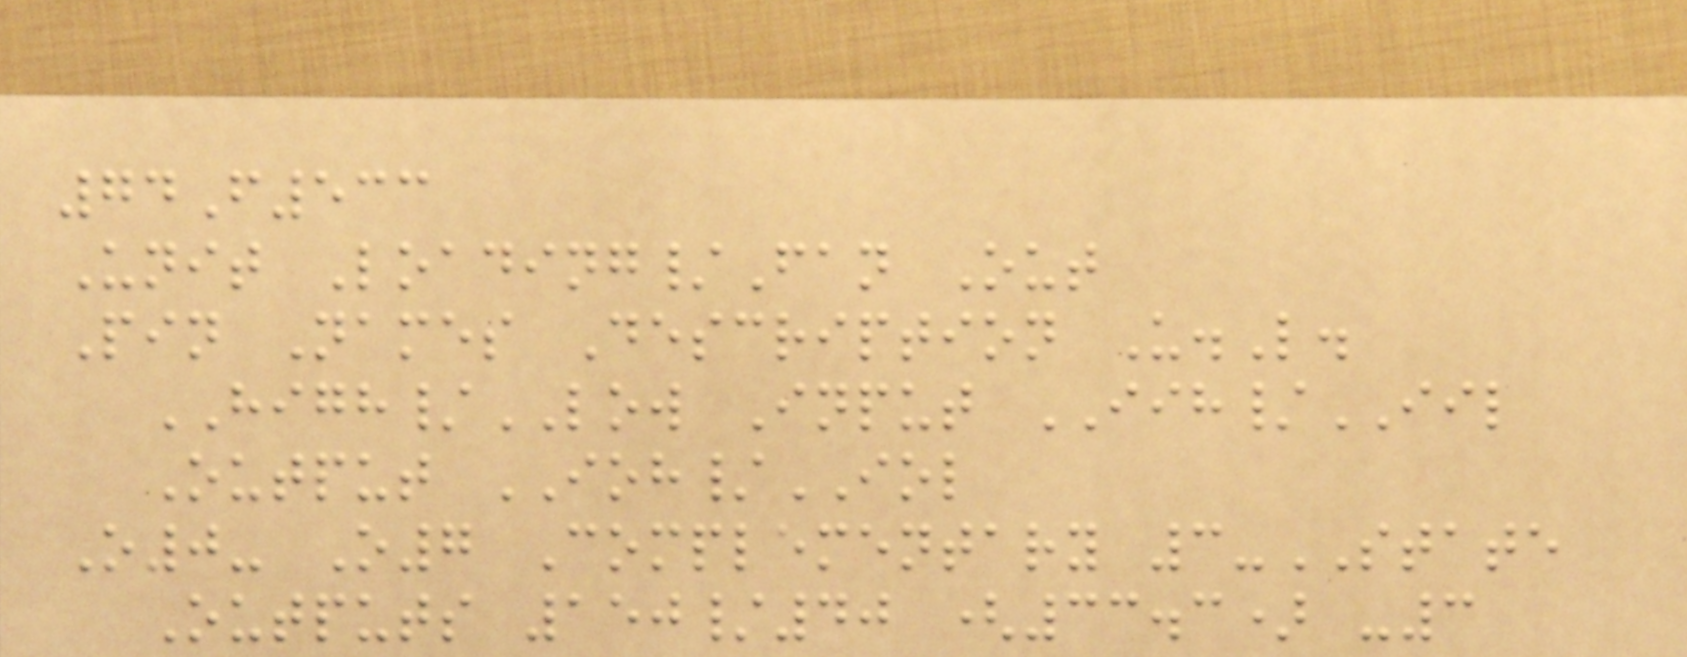74F533
Unit Loading/Fan Out
Pin Names Description U.L.
HIGH/LOW Input IIH/IIL
Output IOH/IOL
O0- O7 Complementary 3-STATE
Outputs 150/40 (33.3) -3
